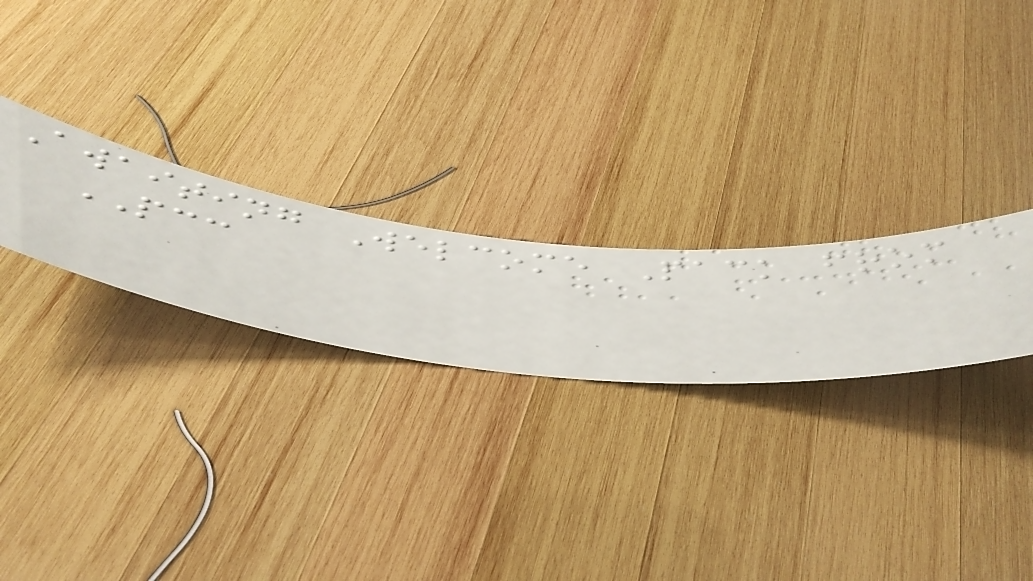Awaiting Welcome Pack from
PCC
